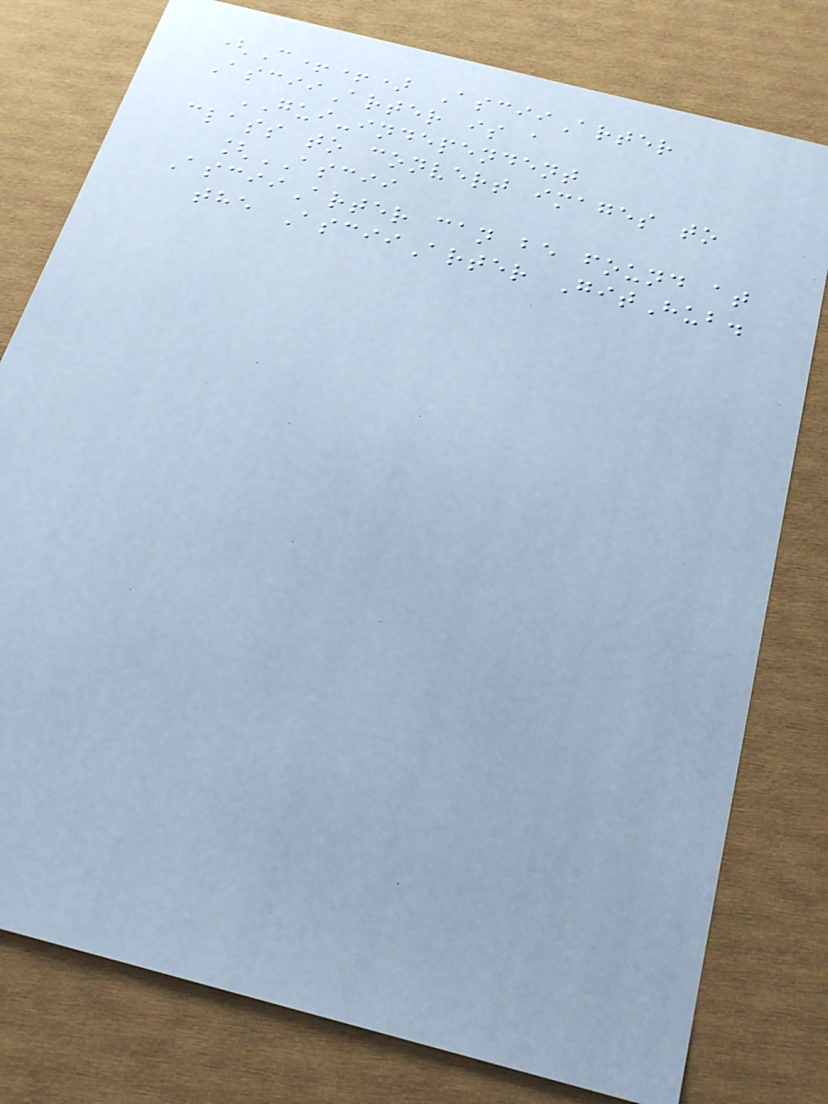(C++) AsciiArter
AsciiArter is a
GUI-independent
class to convert images to
[ASCII
AsciiArter can be found at
the AsciiArter GitHub.
